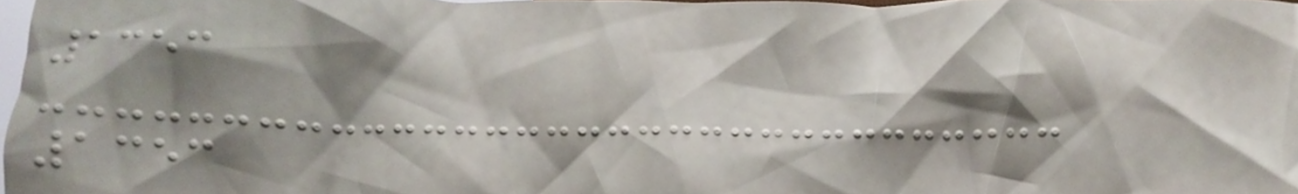1353
1353
